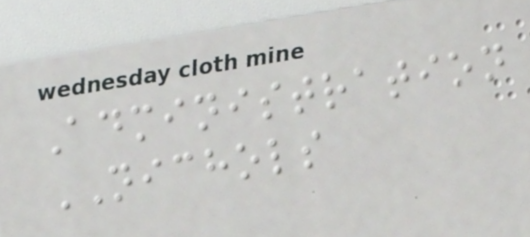Administration
NICHOLS
